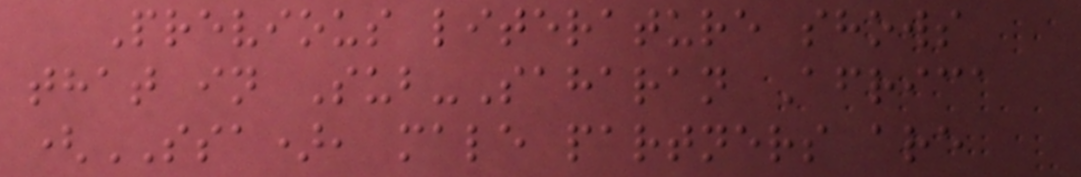Previous literature shows
that in Sub-Saharan Africa
(SSA), male partners are
